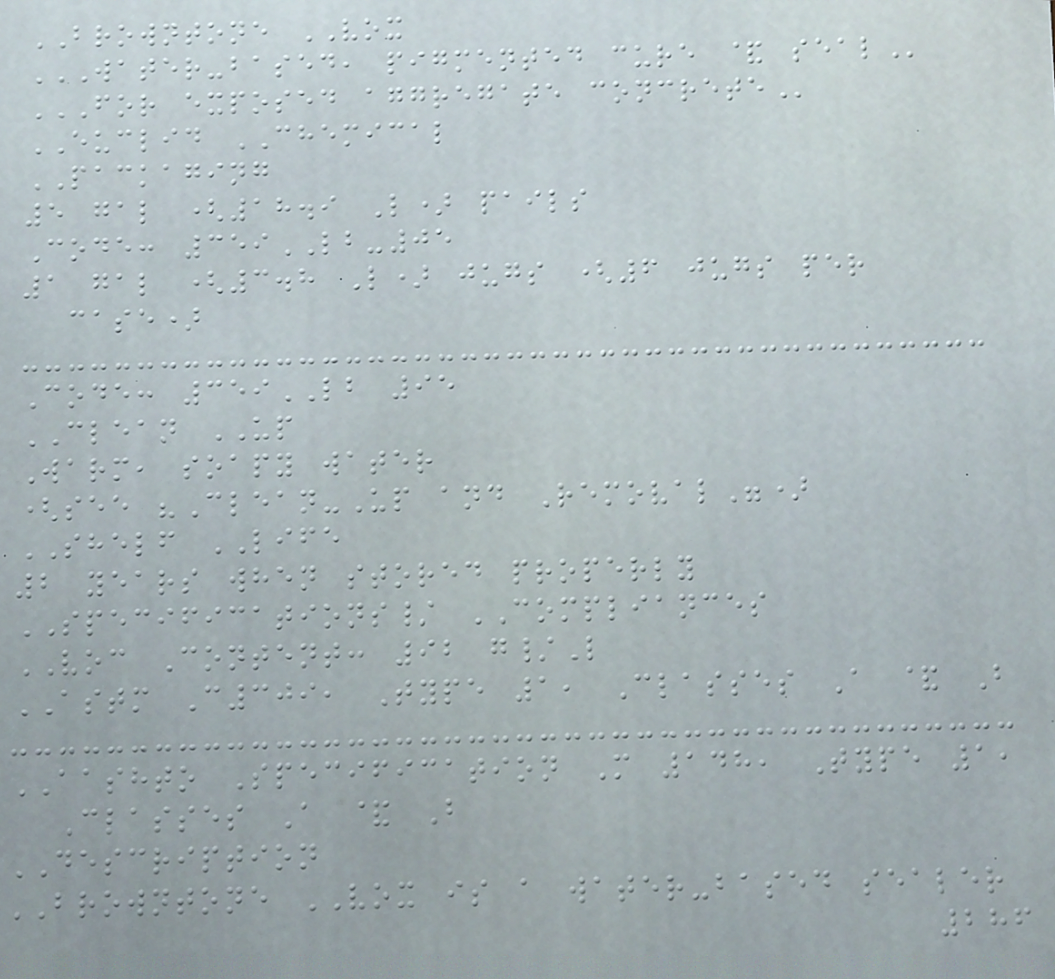BROWNTONE VOX
WATER-BASED, PIGMENTED CURE & SEAL
FOR EXPOSED AGGREGATE CONCRETE
EUCLID CHEMICAL
PACKAGING
5 gal (18.9 L) pails
Code: 359LB-05
1 gal (3.8 L) jugs (6 jugs per
case)
Code: 359LB 95
CLEAN UP
Warm, soapy water
(see "Clean-Up and Removal")
SHELF LIFE
2 years when stored properly
SPECIFICATIONS/ COMPLIANCES
VOC Content: 92 g/L
ASTM C309, Type 1, Classes A & B
AASHTO Specification M 148, Type 1,
Classes A & B
DESCRIPTION
BROWNTONE VOX is a water-based sealer
286
